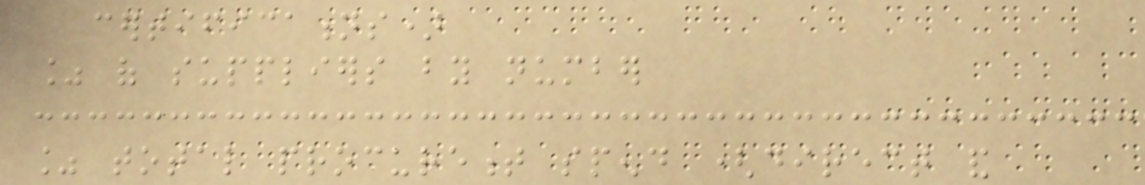certifications)
% of suppliers by number
% total procurement spend (direct and
